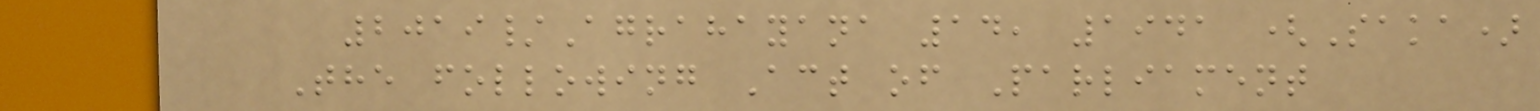2019/Agrahayana 14, 1941 (Saka)
The following Act of Parliament
